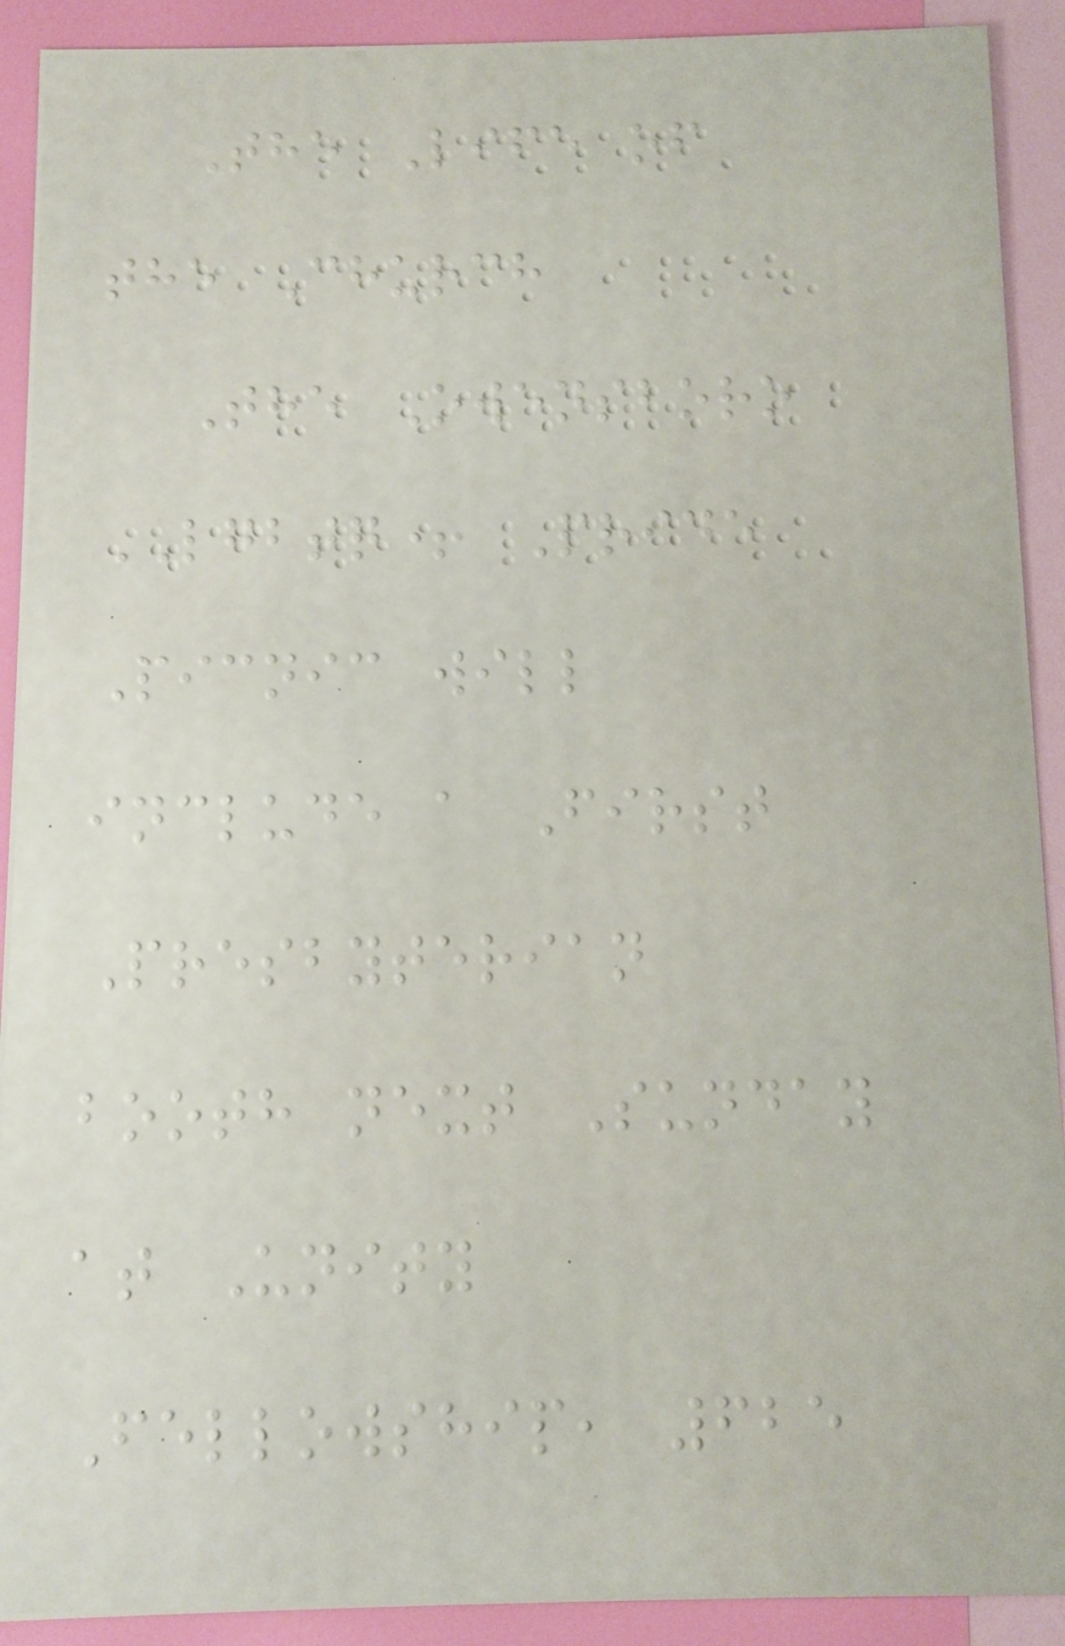The Life of
the Church
The Owensboro
LGBTQ+ Pride
Picnic will
include a First
Presbyterian
booth next Sunday
at Unity
Fellowship, 625
